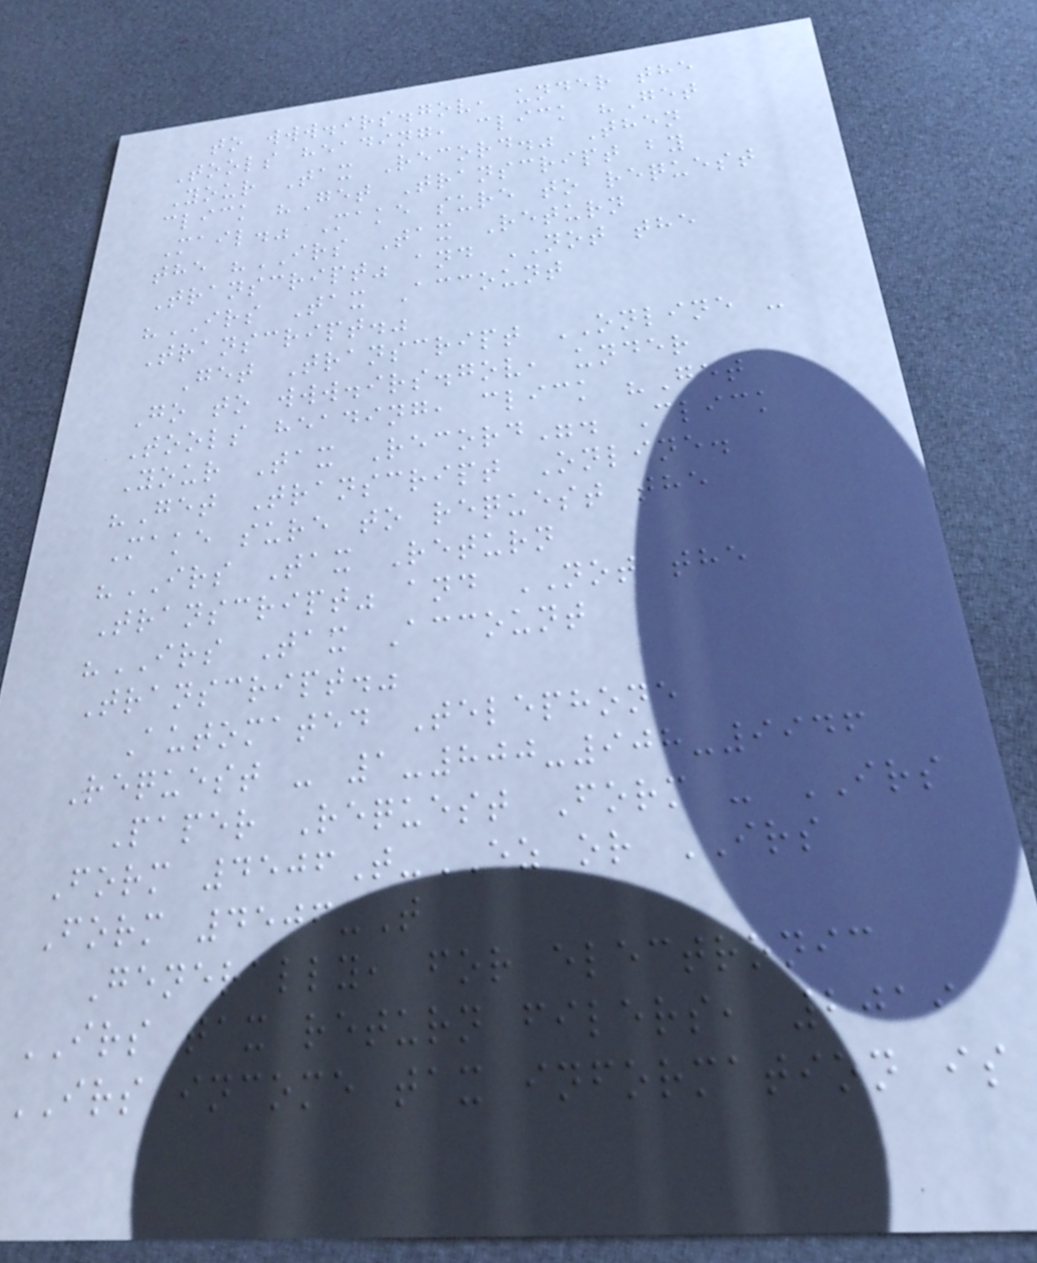to www.irs.gov, under the
Tools heading, click "Get
Your Tax Record." Then
click "Get Transcript by
Mail." Make sure to request
the "IRS Tax Return
Transcript" and NOT the
"IRS Tax Account
Transcript."
Get Transcript ONLINE -
Go to www.irs.gov, under
Tools heading, click "Get
Your Tax Record". Click
"Get Transcript Online.
Make sure to request the
"IRS Tax Return
Transcript" and NOT the
"IRS Tax Account
Transcript."
Automated Telephone
Request - 1-800-908-9946
Paper Request Form - IRS
Form 4506T-EZ or IRS
Form 4506-T
Generally, for electronic
IRS tax return filers, 2019
IRS income tax information is
